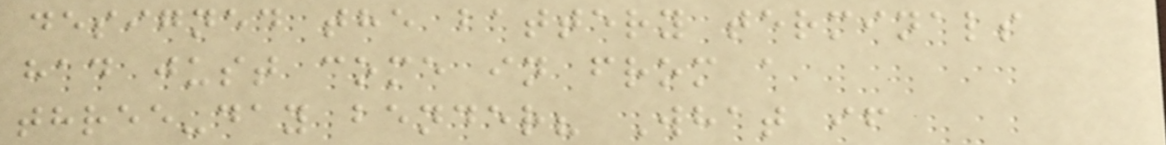designed the battery terminals
had just come in from a
three-day bender? What if
